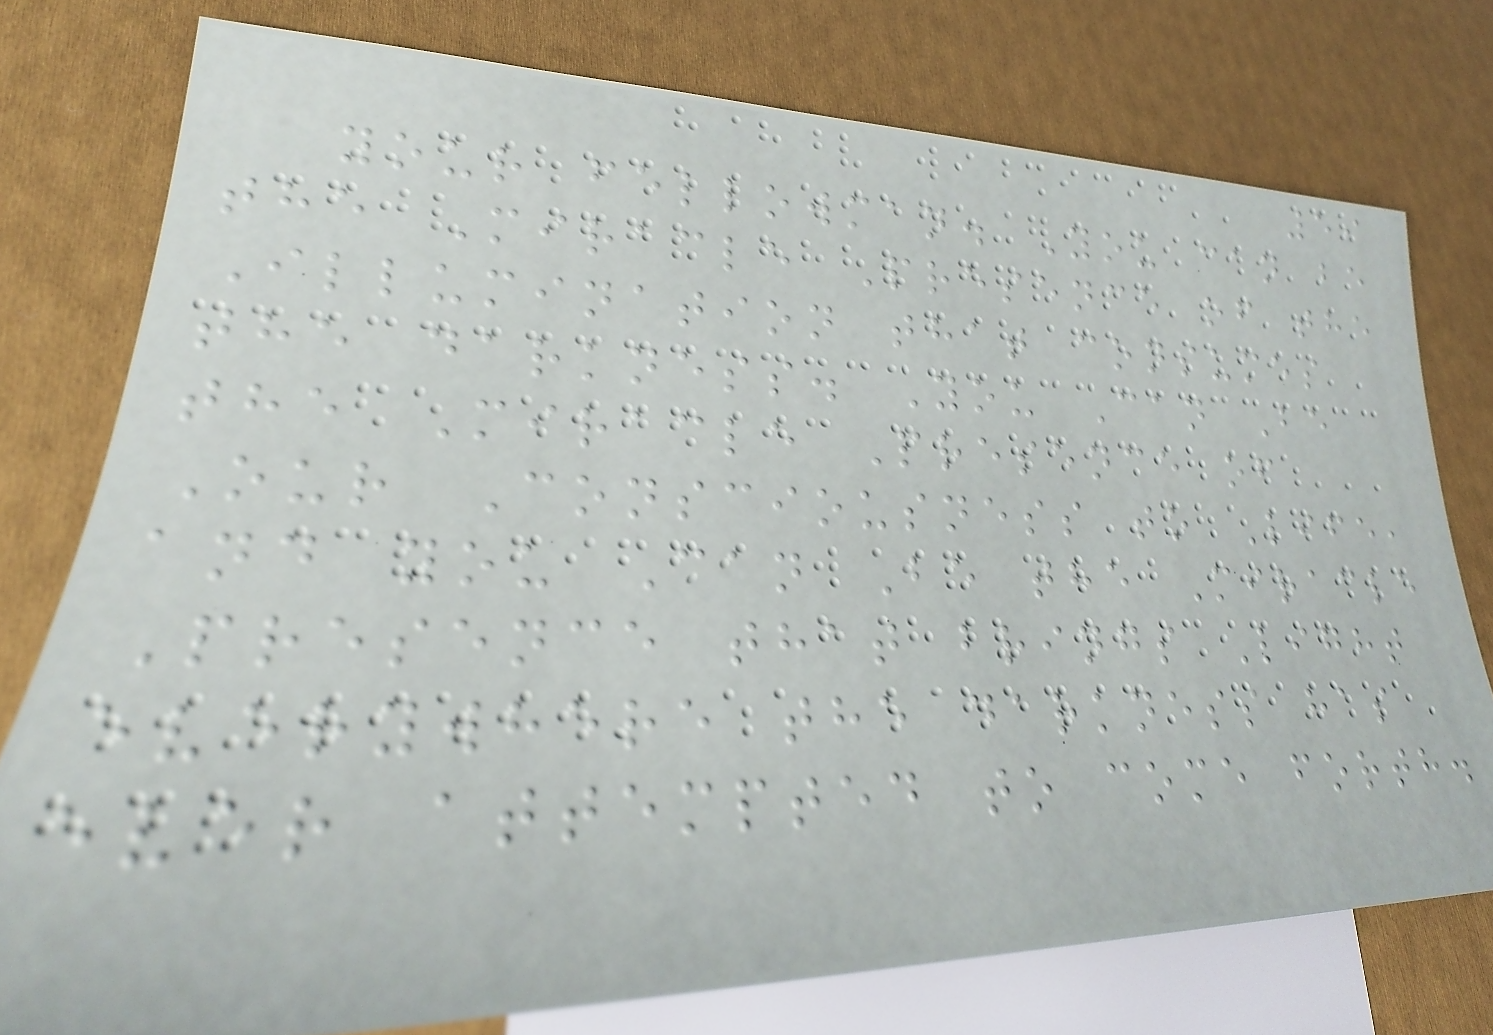59
your fellowman. You can be
the Miracle Presence of the
Illumination that consumes
the darkness. You Can Be
the Miracle Presence of
Our Consciousness to Life,
and you Can Be the Miracle
Presence that brings Light
everywhere the darkness has
ever attempted to come forth.
